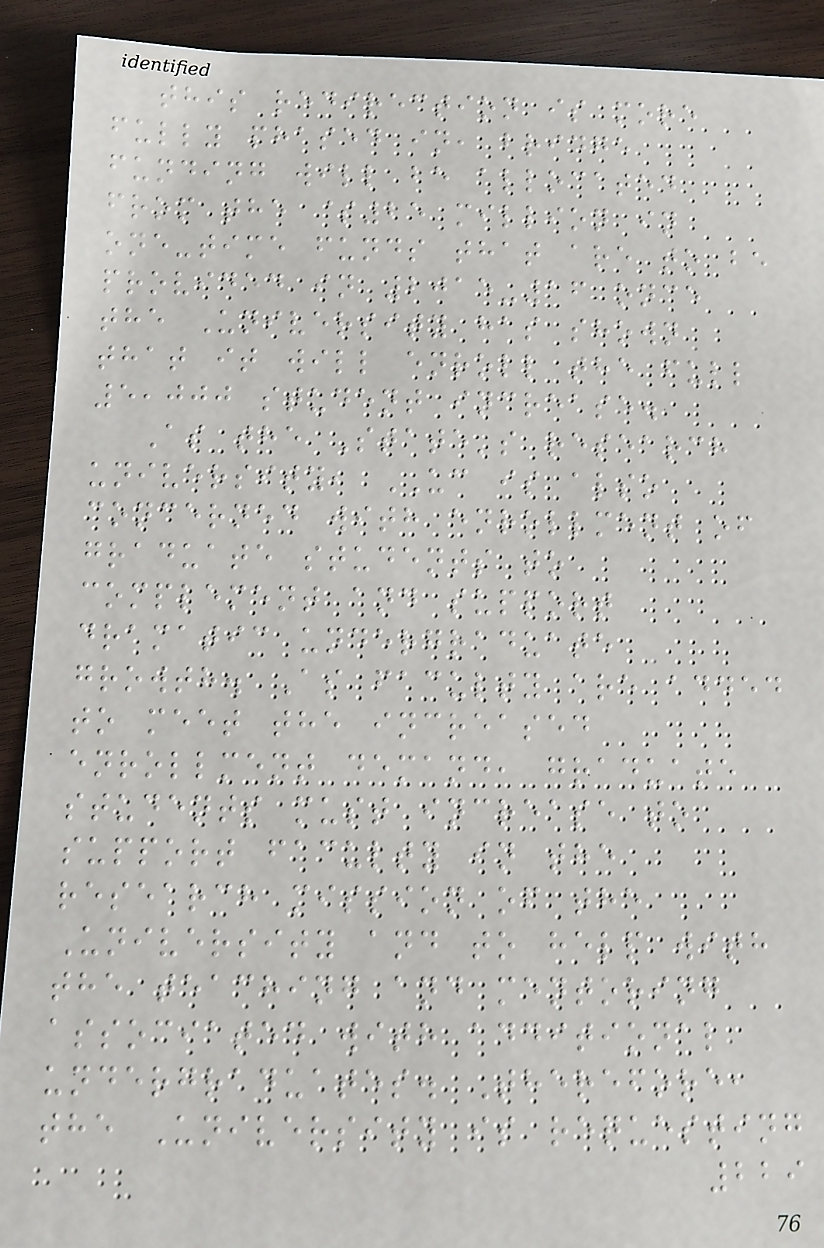this redirection is more
fully phased in, bridge
funding will be allocated
from the $25 million in
one-time funds that are to be
provided in 2015-16 once
the University has shown
that it will enroll the full
5,000 student increase.
As the State's research
university, UC is also
concerned with enrollment of
graduate students to
complement and support
dramatic undergraduate
growth. As faculty are added
to meet the increased
enrollment demand, graduate
students must increase to
support faculty in the
research mission of the
University and to help with
the teaching and mentoring
associated with additional
undergraduates. Therefore,
the University is requesting
229
